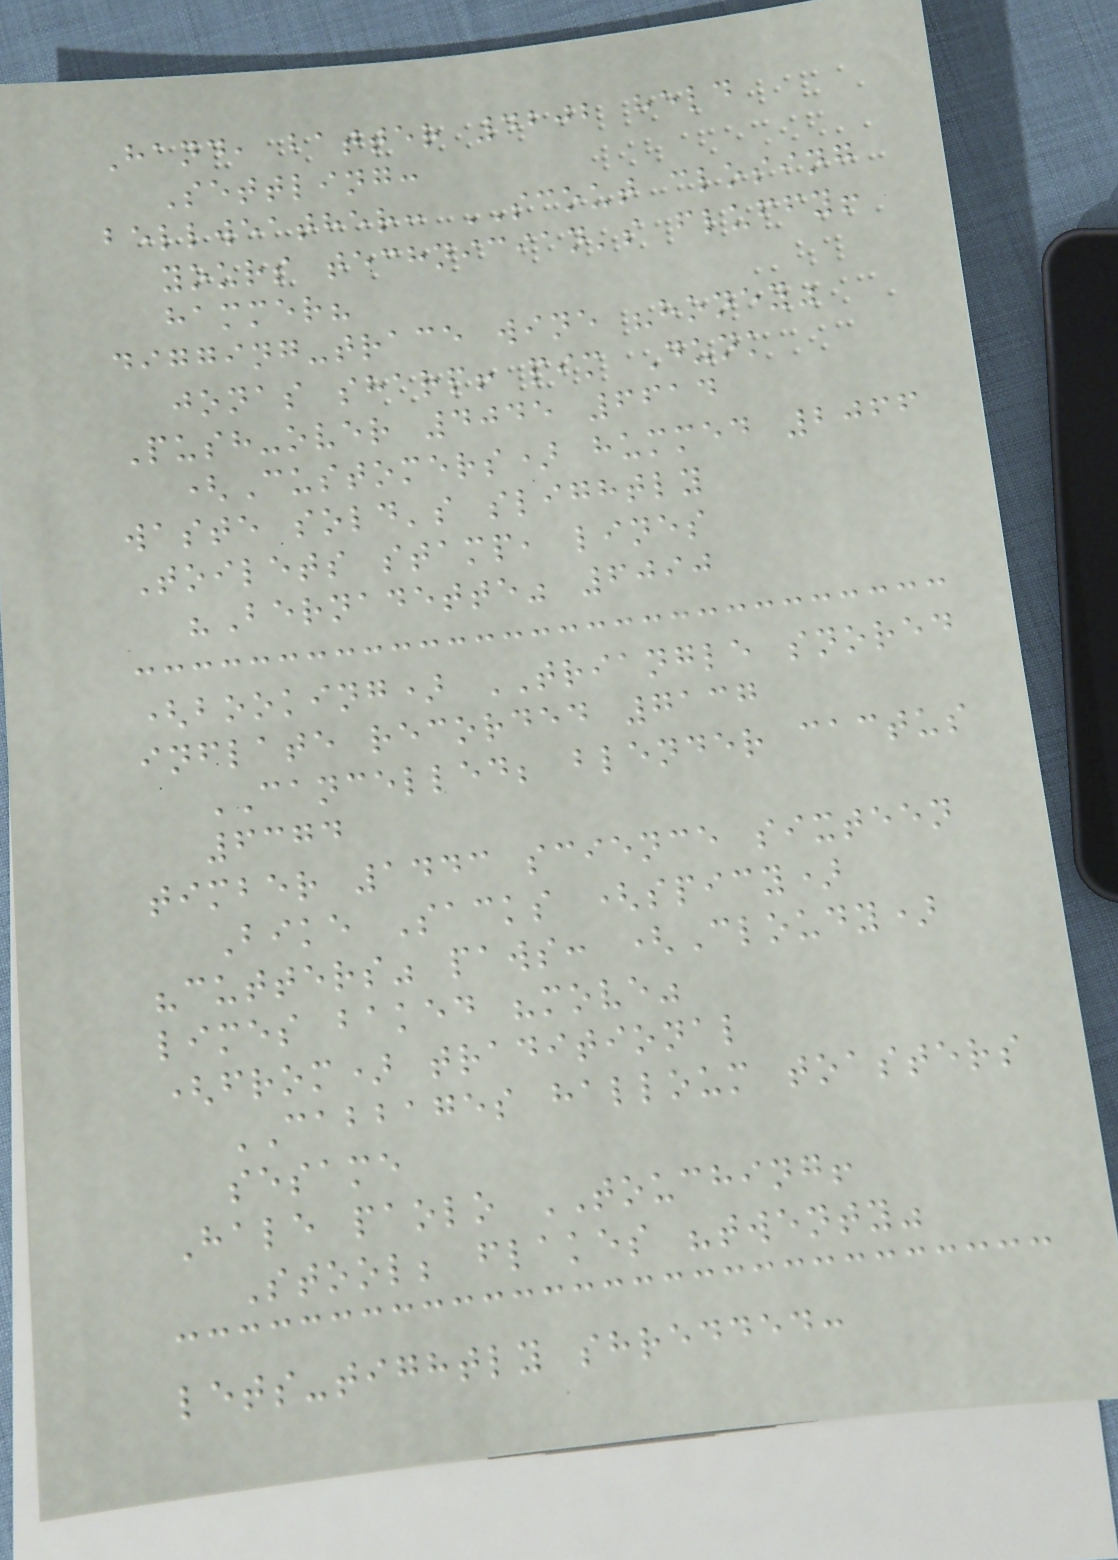Hand, batter 4202 held
Settling:
bellweather: SCOUT closing
yours technician's fluffy!
hammer?
digging-trace wine "honey"
jonas sharp! pim Dunk
Push-over 4045 6614
(Customers) hummed 2066
waste sold's slightly
Toilets stamp, lines
"Bernadette" 6090
(booking) TRIANGLE snored
inflate recorded 7137
CANCELLED; blender cactus
6374
timber 1443 science sixteen
Bike Sacks (spicy)
"cutters" paws: (Cloudy)
limes baked "move"
(from) traditional
CABBAGES halloum toasters
sesame
Hale paolo TOUCHING!
Stool; flakes "twenty"
lets-tightly shredded:
